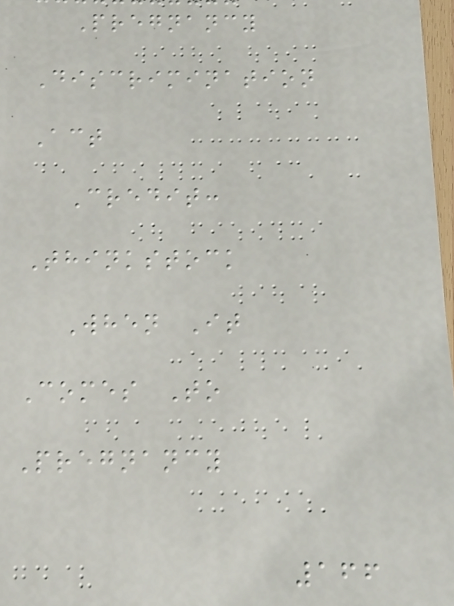Pregnancy
Discrimination
Act
Credit:
Thinkstock
When It
Comes To
Pregnancy
166
